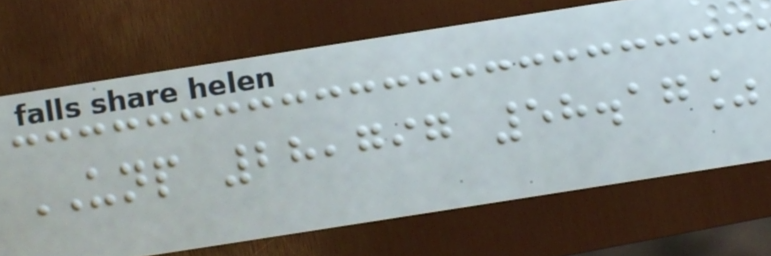UNP 28,797 58.17%
